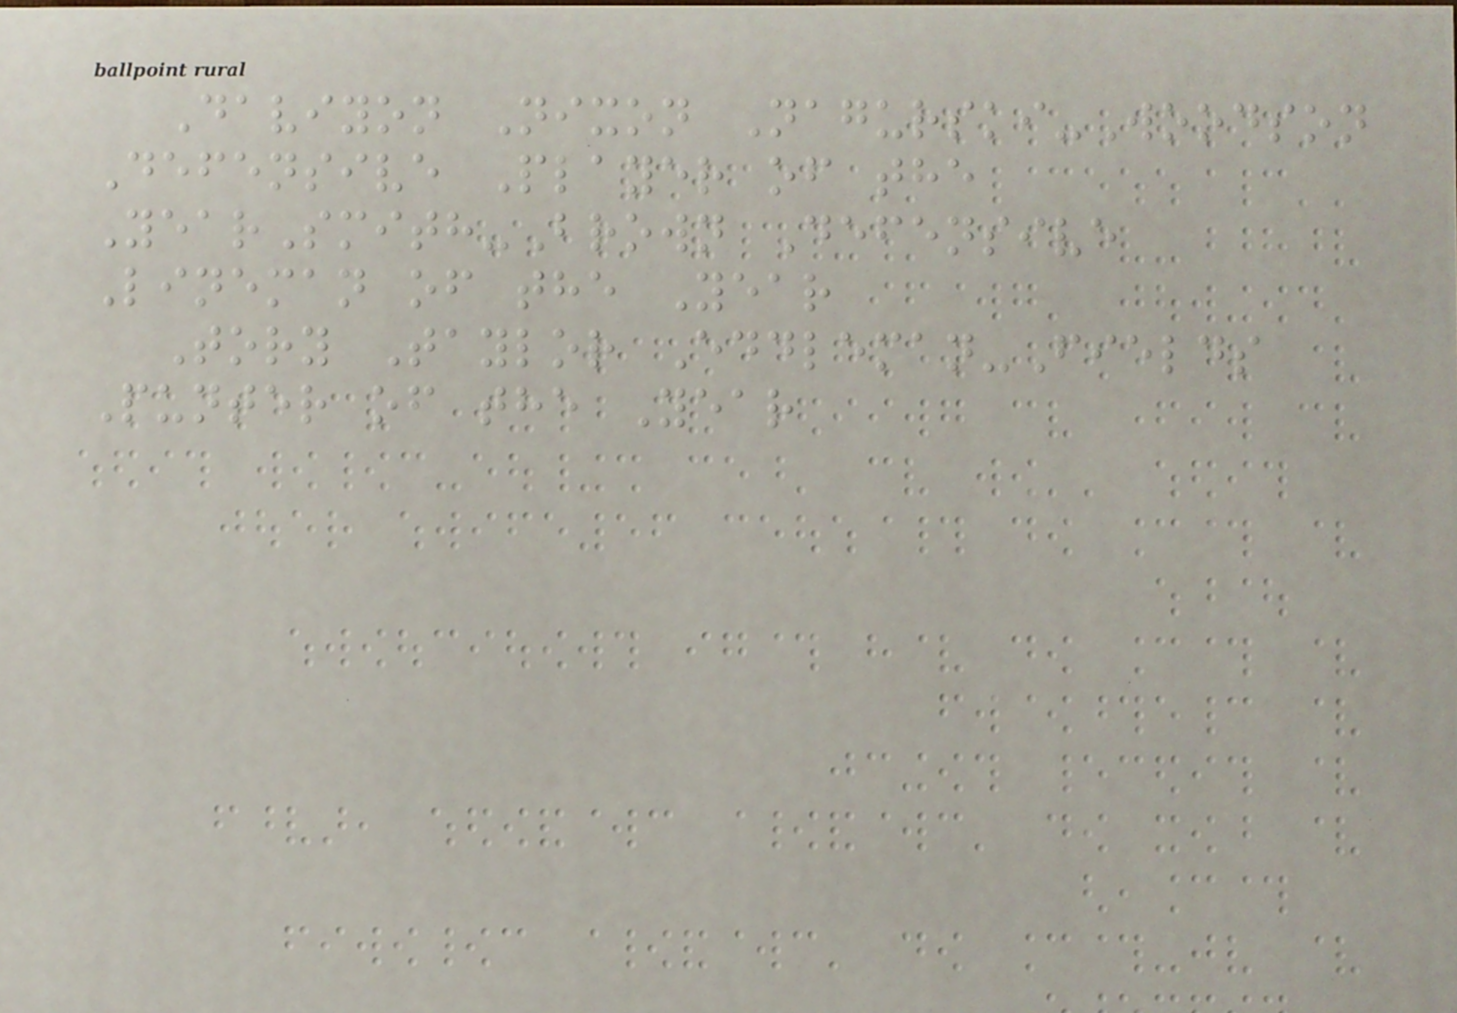Daviyon Nixon Nagurski-Woodson
Defensive Player of the
YearSmith-Brown Defensive
Lineman of the Year
Tory Taylor Eddleman-Fields
Punter of the Year
